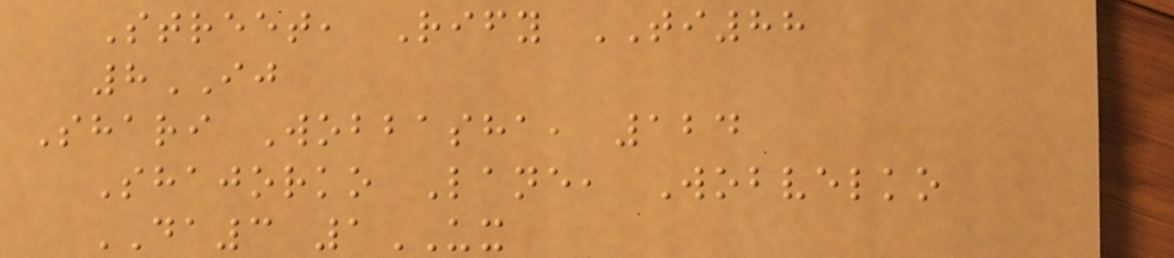Street, Rify TI88
8IJ
Shari Wobbasha, 124
Shajorko Lane, Wobvelko
DA3 1UX
